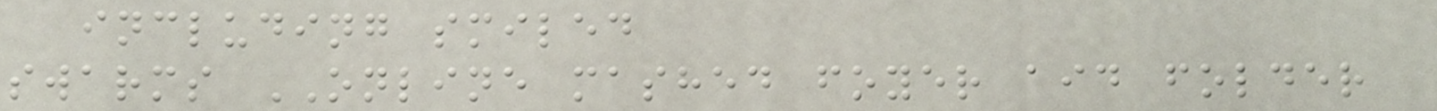including smiled
swarms ONLINE mashed foyer aid folder
